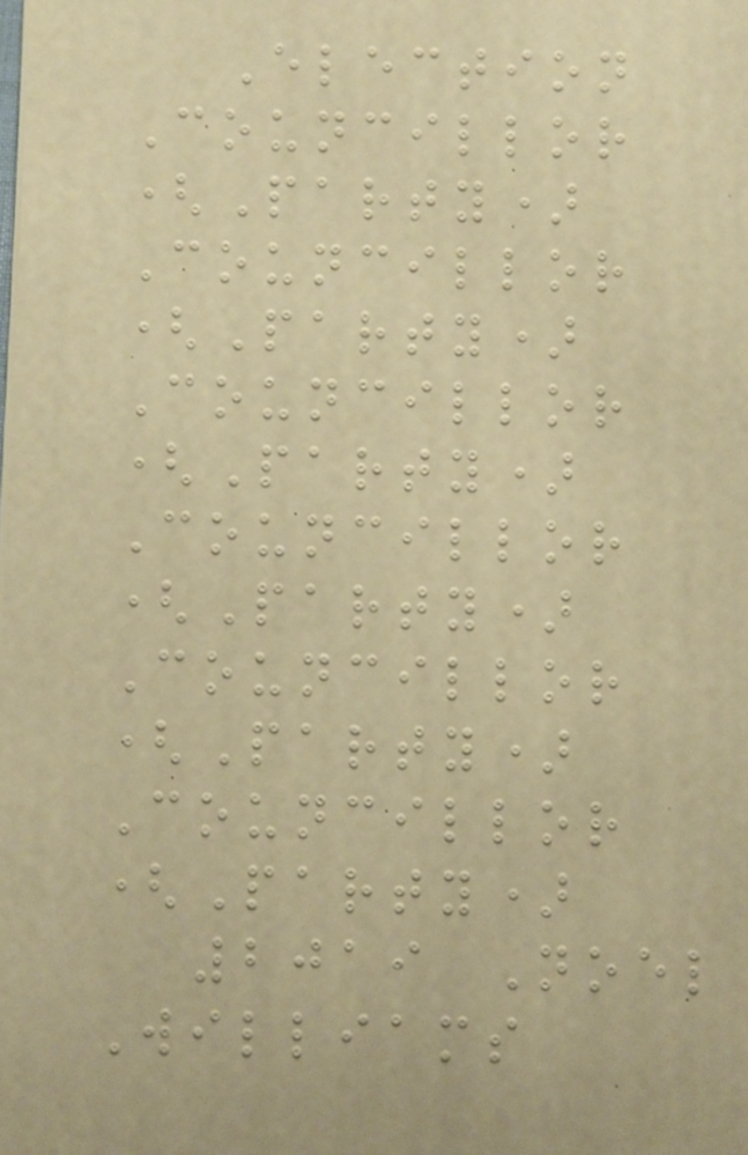Election
Councillor
(Party)
Councillor
(Party)
Councillor
(Party)
Councillor
(Party)
Councillor
(Party)
Councillor
(Party)
2019 Noel
Williams
